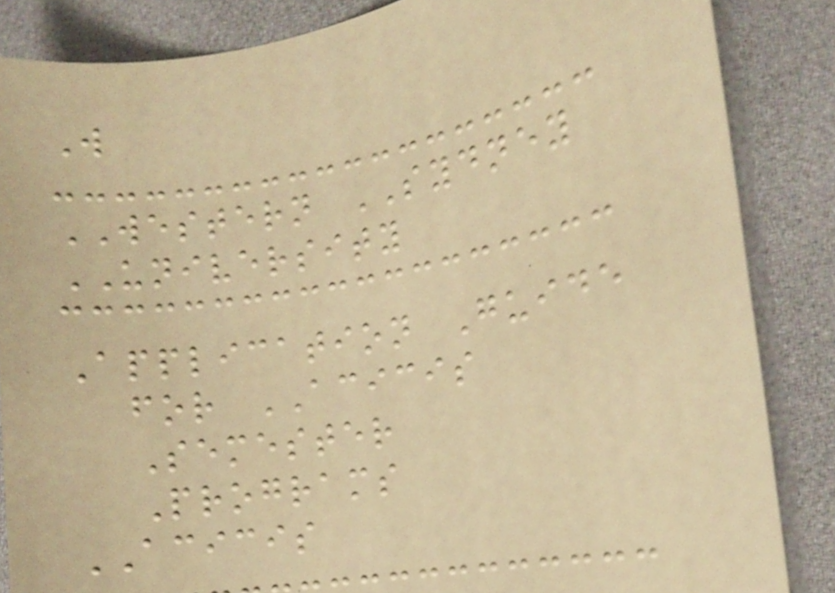W
WESTERN SYDNEY
UNIVERSITY
Application Guide
for ACICIS
Semester
Programs
ACICIS
